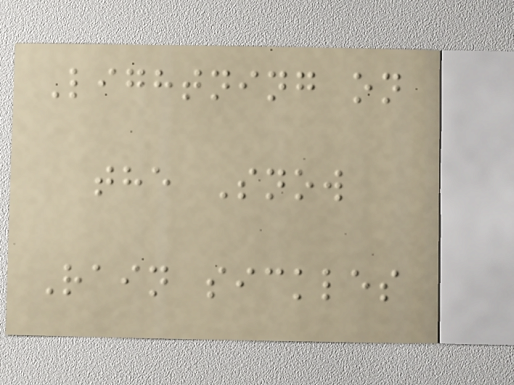Lightning on
the Snow
Rain sickles
